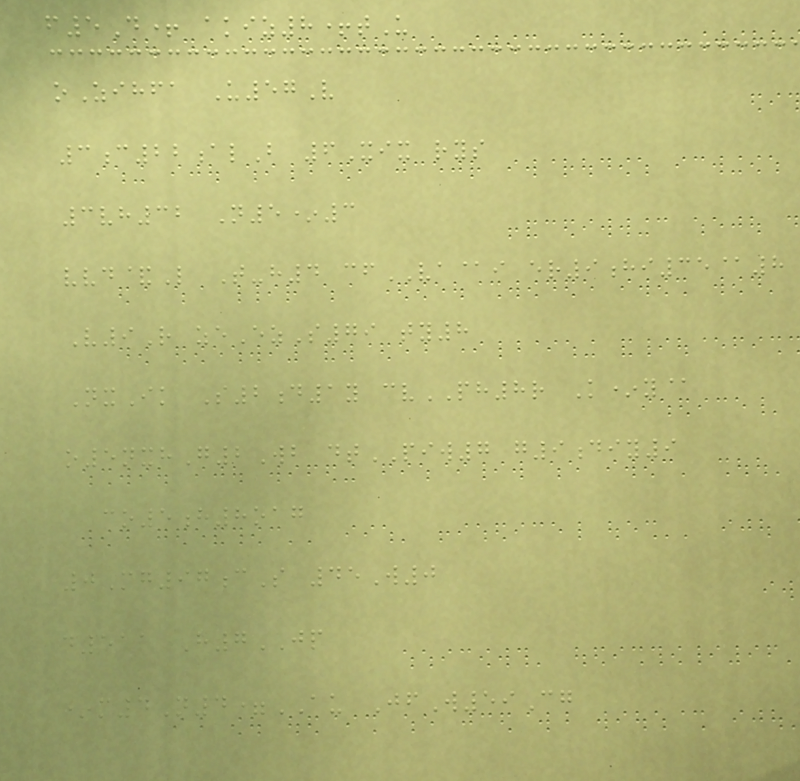f5D+ akiz8+tU
oZihfa U57V
3c22alB 6Xix rys
3vh32 N5*3
vvd&L T-h4 cfVA@i er9hi35@8
V9R zeEzS79 ty8
NxIk S2d1y cvPH8r K*y@
o5nxhG2Wb dtPIW7 g9diy9
co5h8oag
0Mg97cS 45W0
d511 H7JP
*m4N4=AU JfW59Cg
